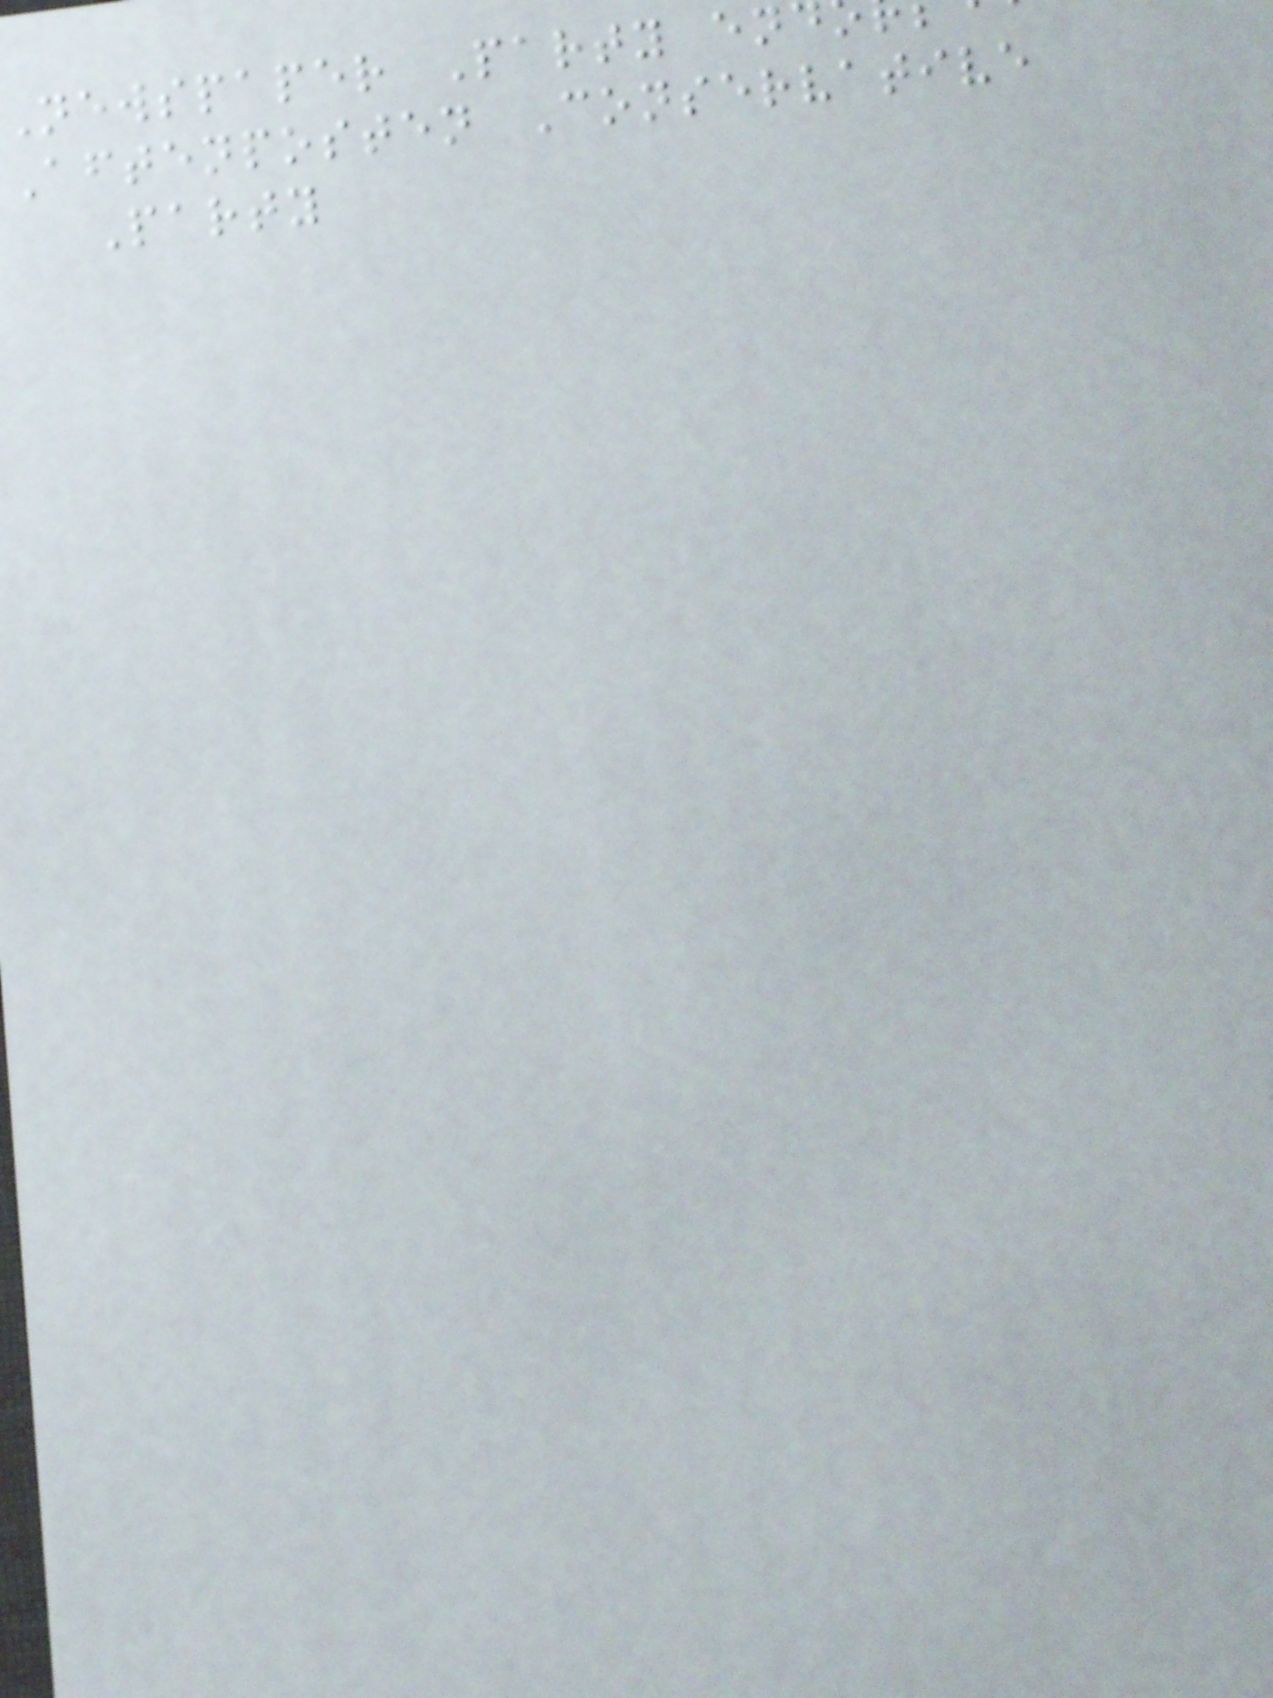newspaper Party en
Aftenposten Conservative
Party
